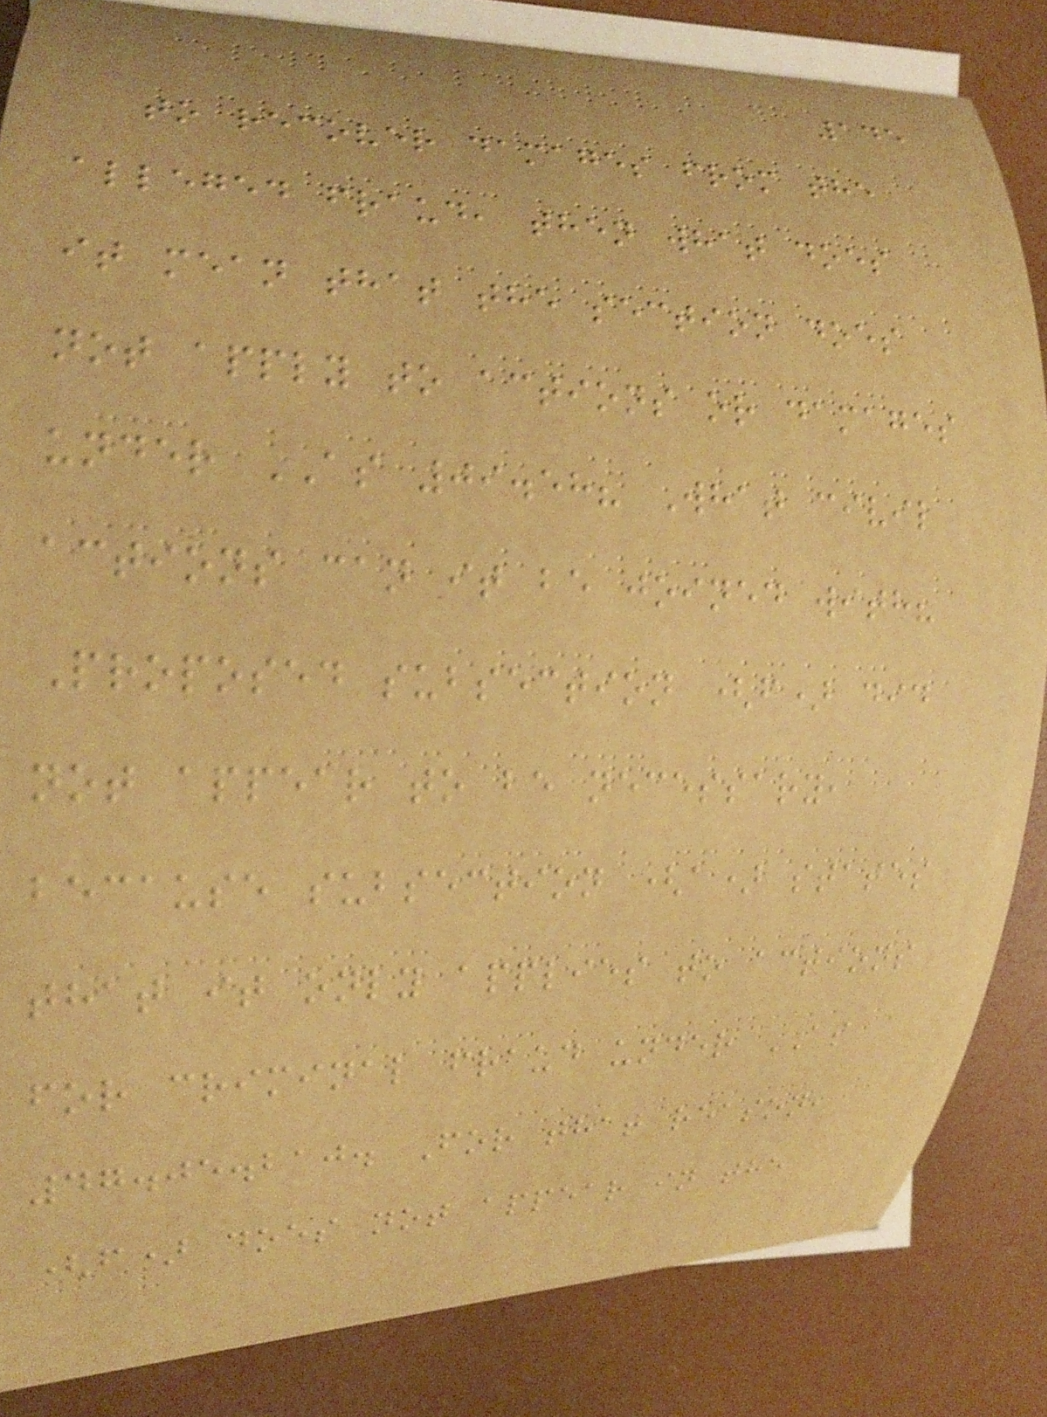145
to recover damages from the
alleged fraud, then what does
it mean that the section does
not apply to actions or damages
under AS 09.58? What civil
actions can it be joined with?
Proposed subsection (f) did
not appear to be necessary,
because subsection (a) states
that it only applies to actions
for criminal fraud under AS
47.05.210. For that reason,
(f) does not appear in the
